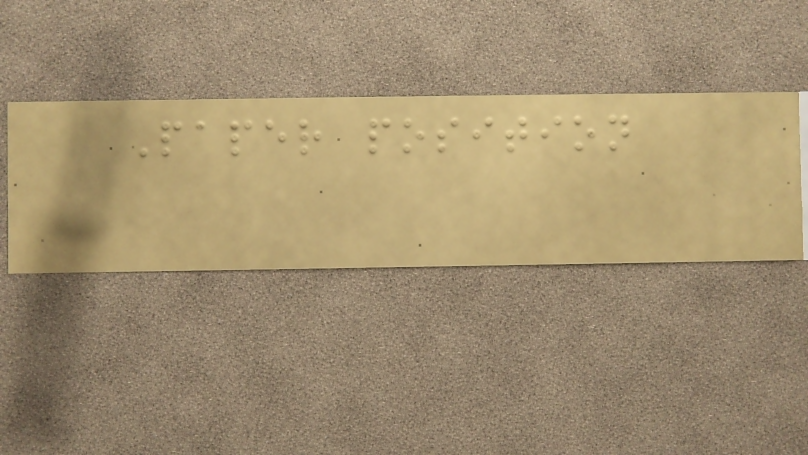Paper position
